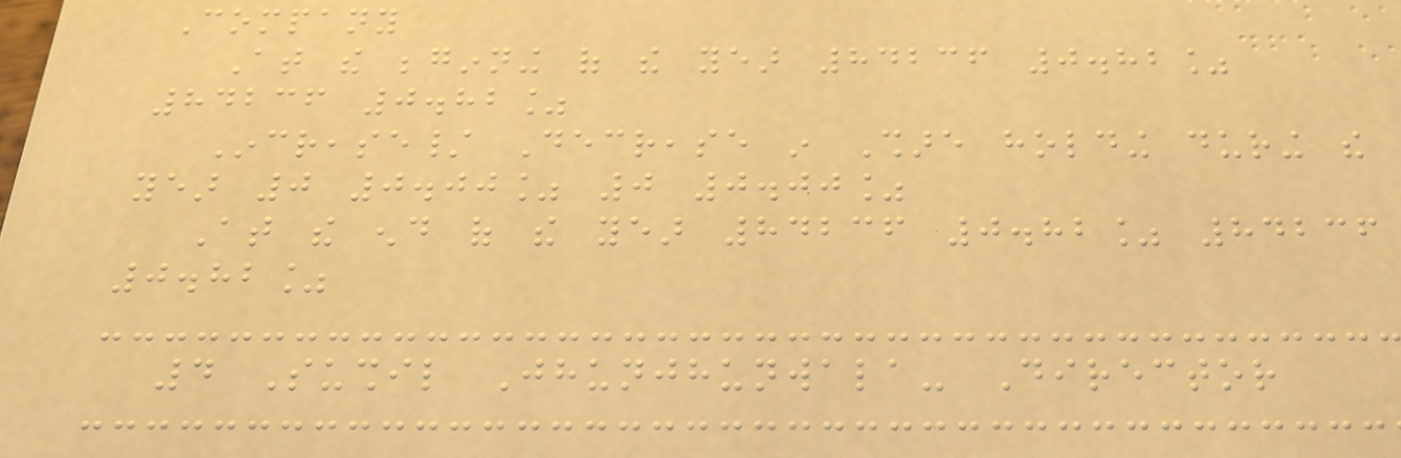Company
At the beginning of the year 84236 0.82%
84236 0.82%
Increase/ Decrease in Share holding during the
year 0 0.00% 0 0.00%
At the end of the year 84236 0.82% 84236
0.82%
4 Sushil Jhunjhunwala- Director
